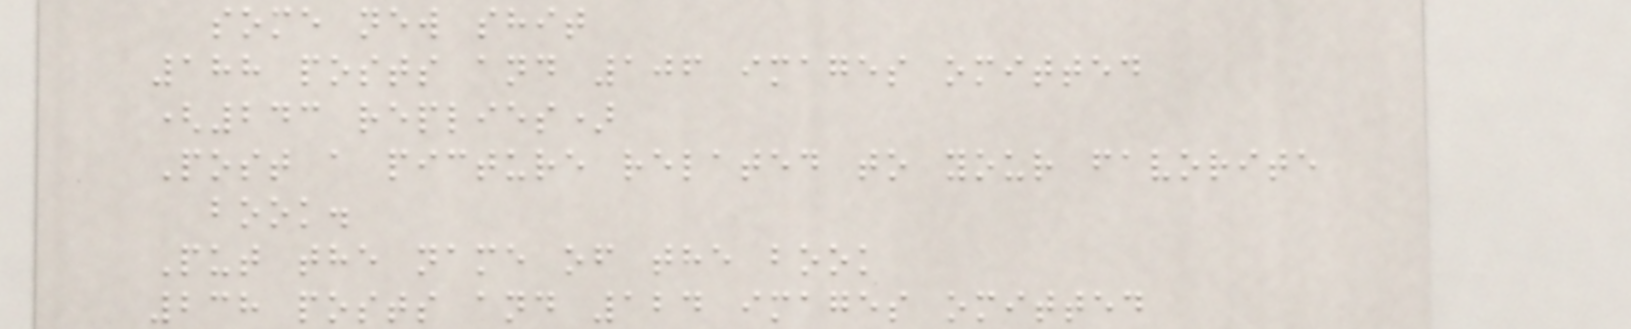some new shit
188 posts and 106 images omitted
(243 replies)
Post a picture related to your favorite
book.
Put the name of the book
238 posts and 124 images omitted
